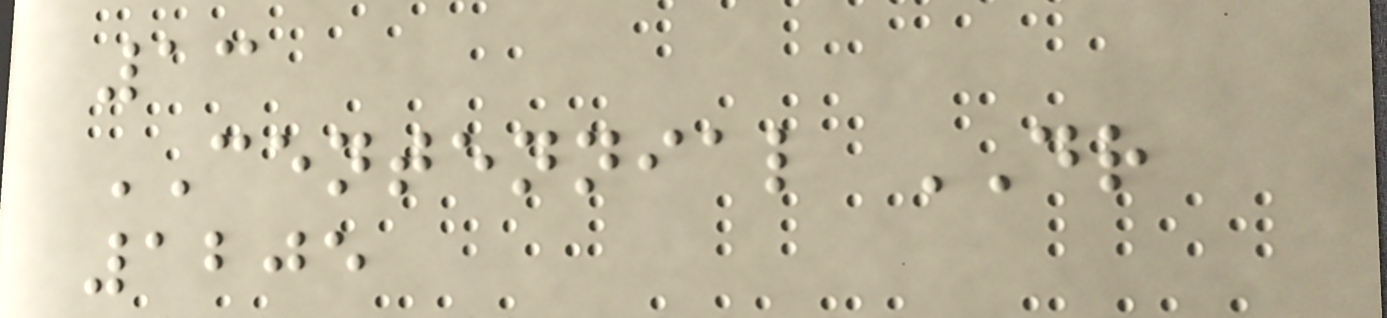13
CENTENNIAL DR
1205
